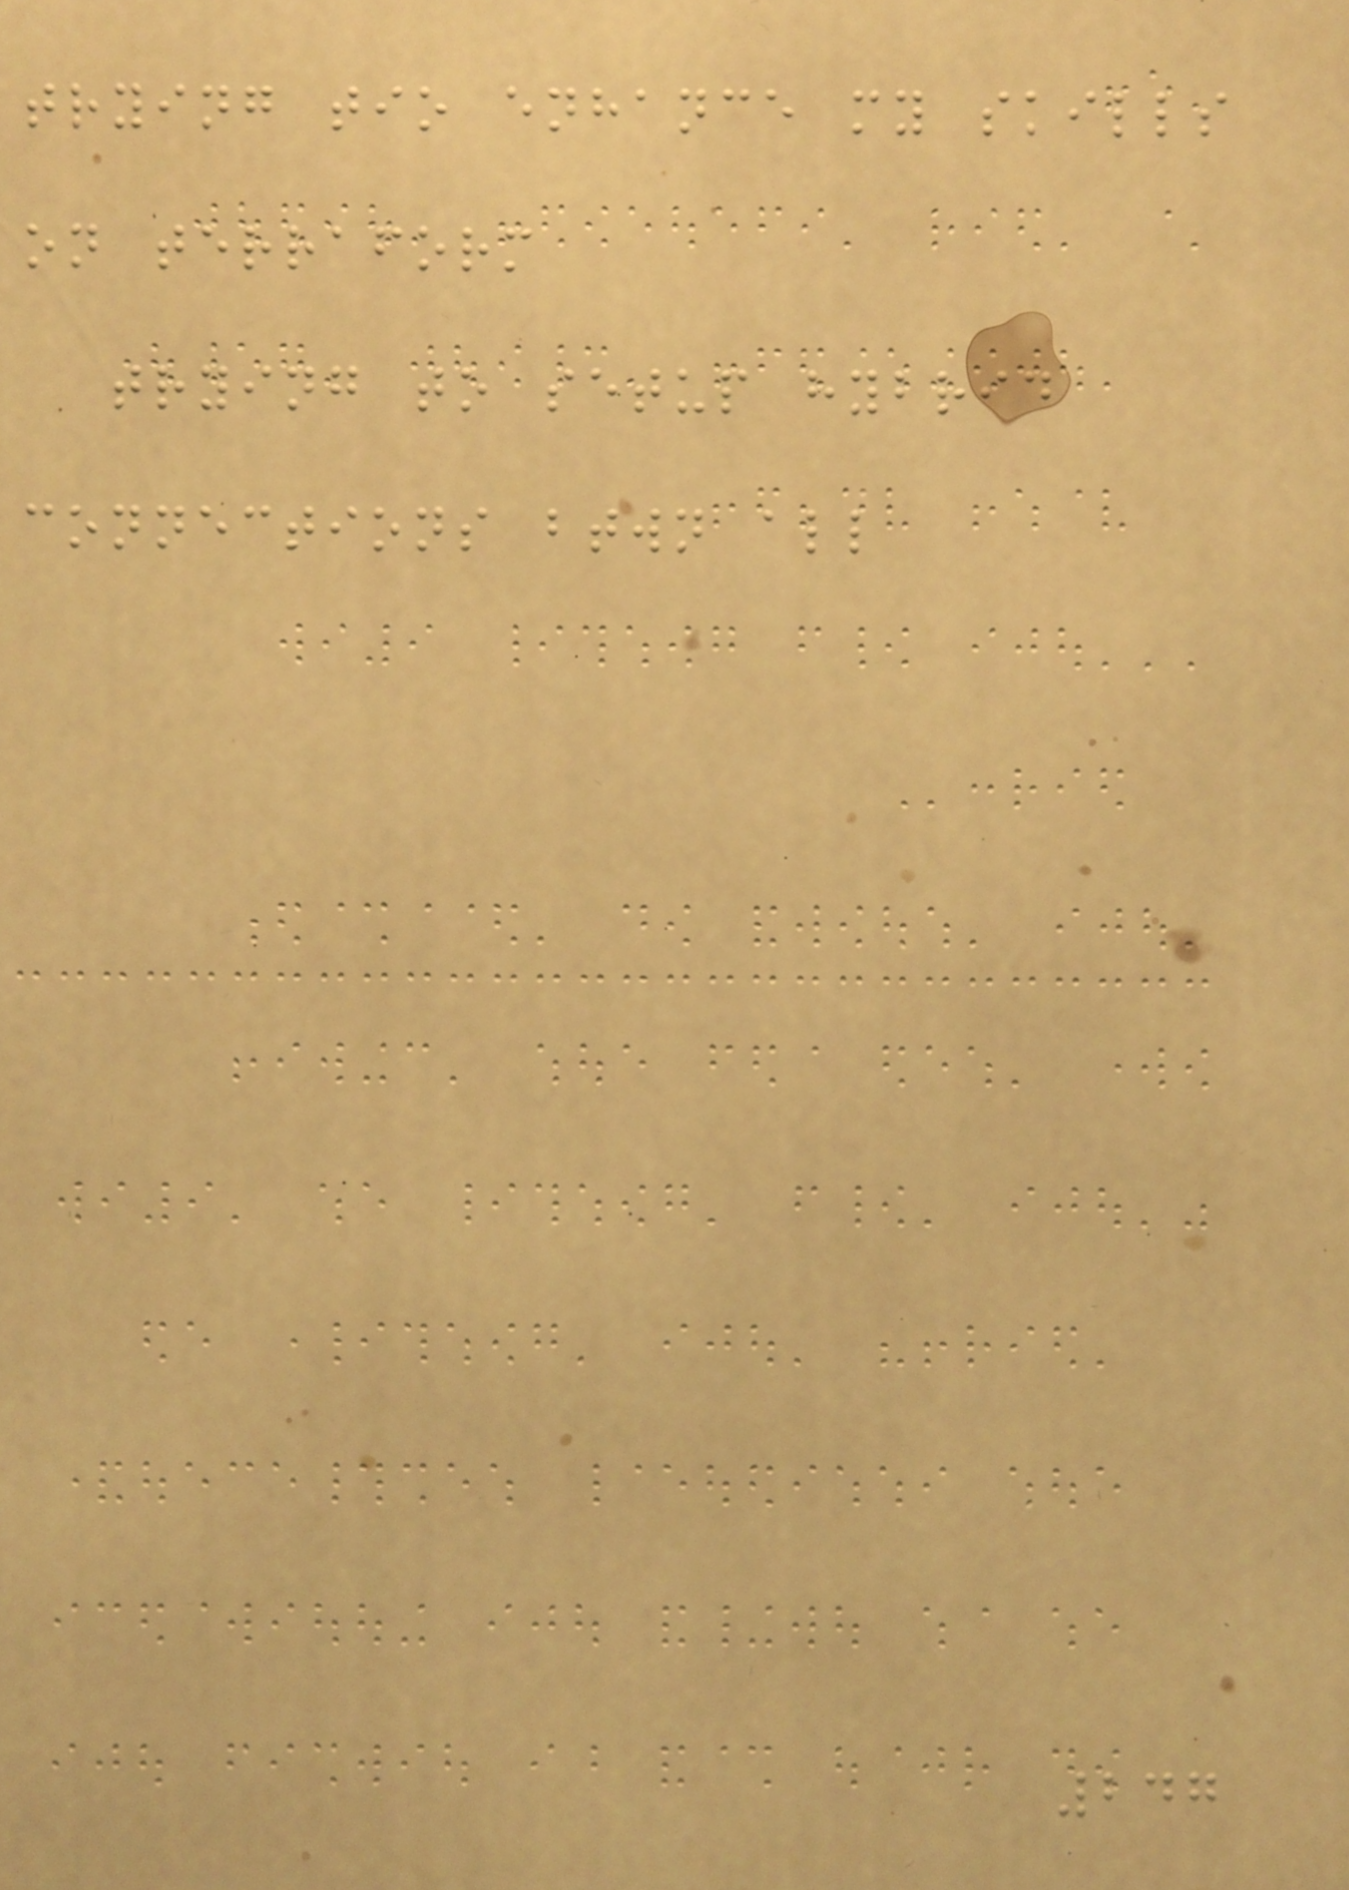trying tio enhance my skills
on terraform
trying to setup hybrid
connections btwn all
247
